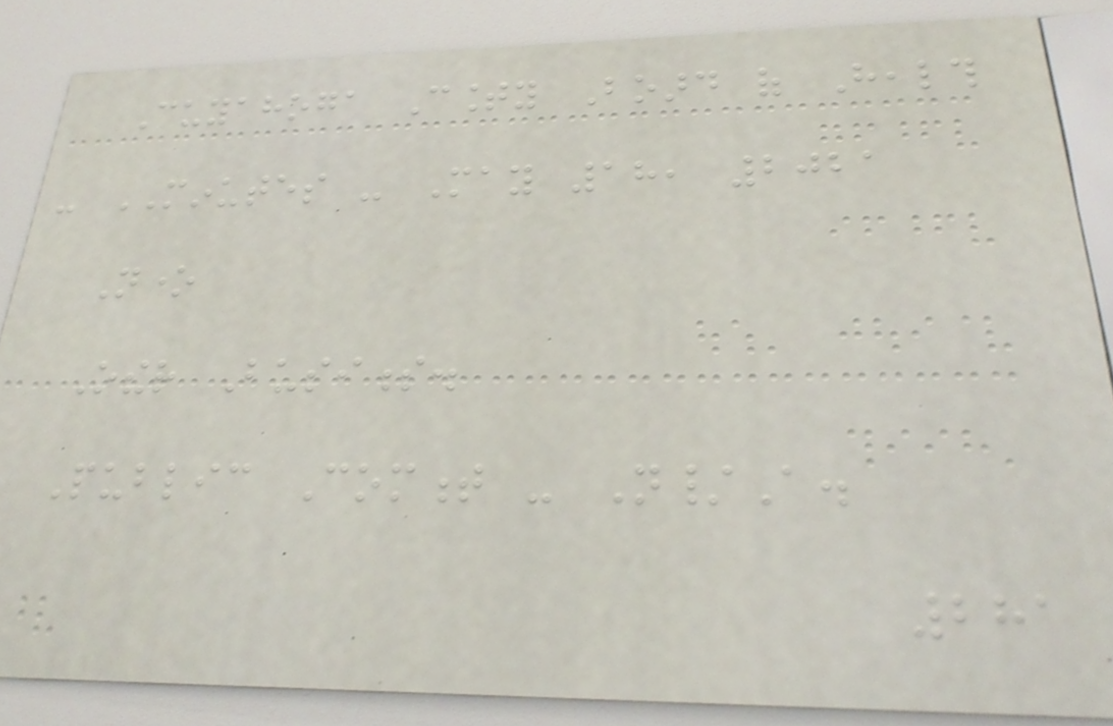Cuyahoga County Board of Health
- MINUTES - May 18, 2021
None
Other Business.
Public Comment - N/A.
281
